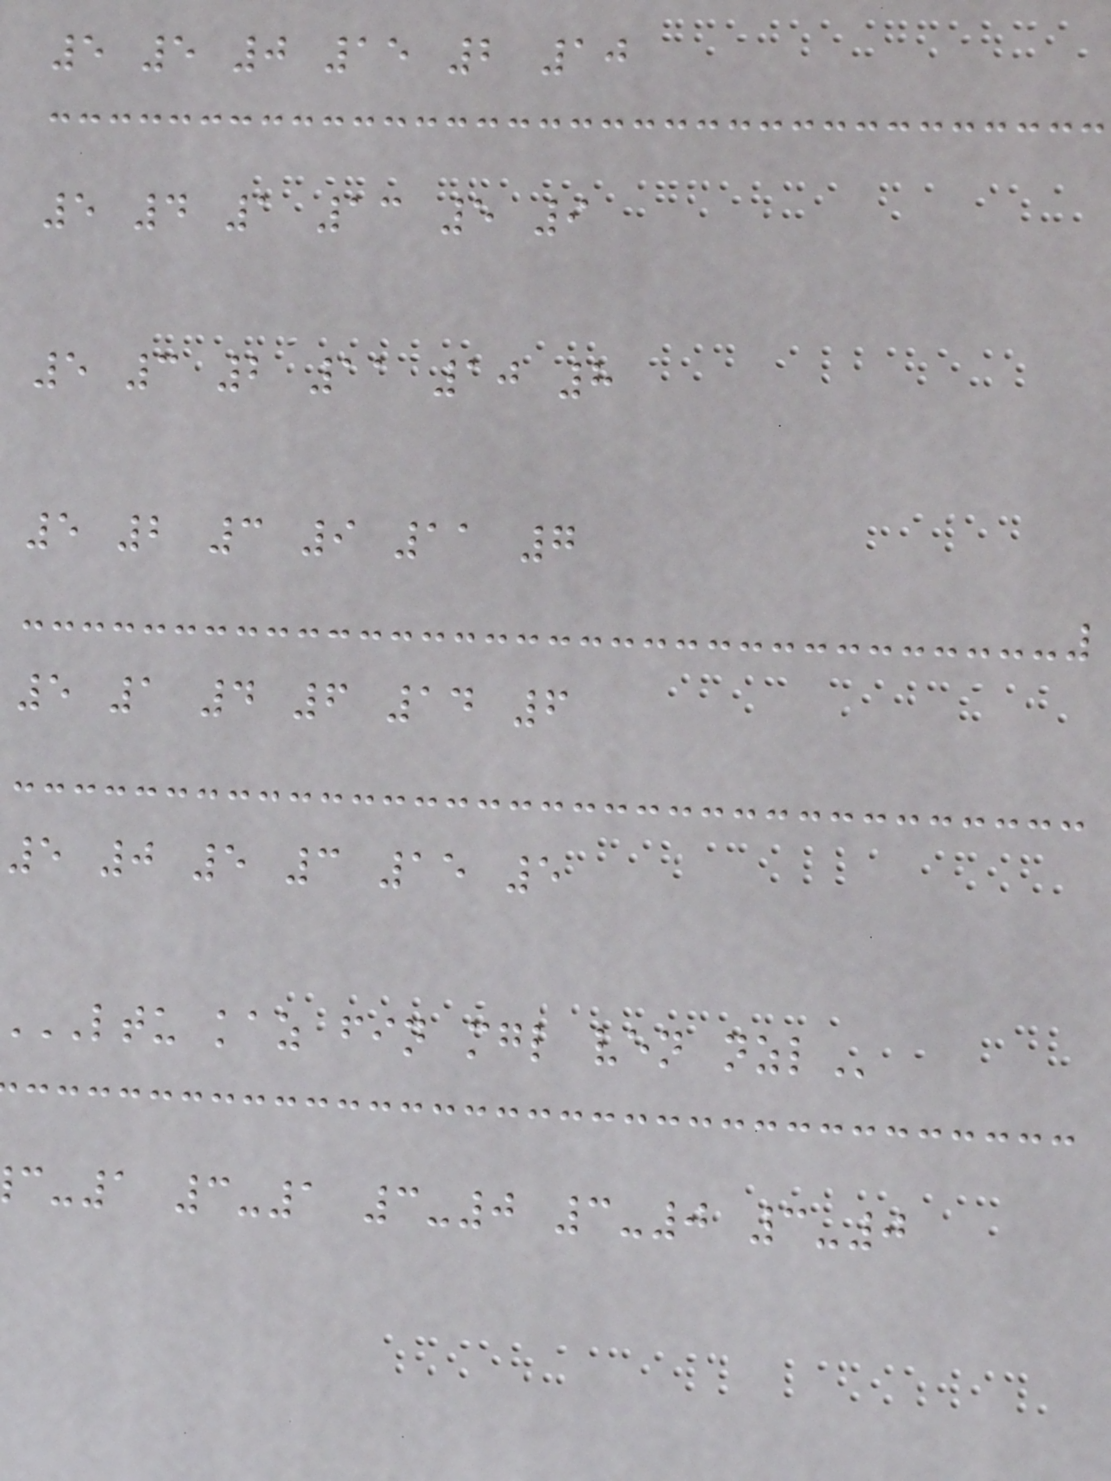5 5 0 15 2 10
5 4 1 13 5 9
5 3 2 11 10 8
5 2 3 9 11 7
5 1 4 6 14 6
5 0 5 3 15 5
LTU kaz fin mgl ven
-1 3-1 3-0 3-0 3-0
